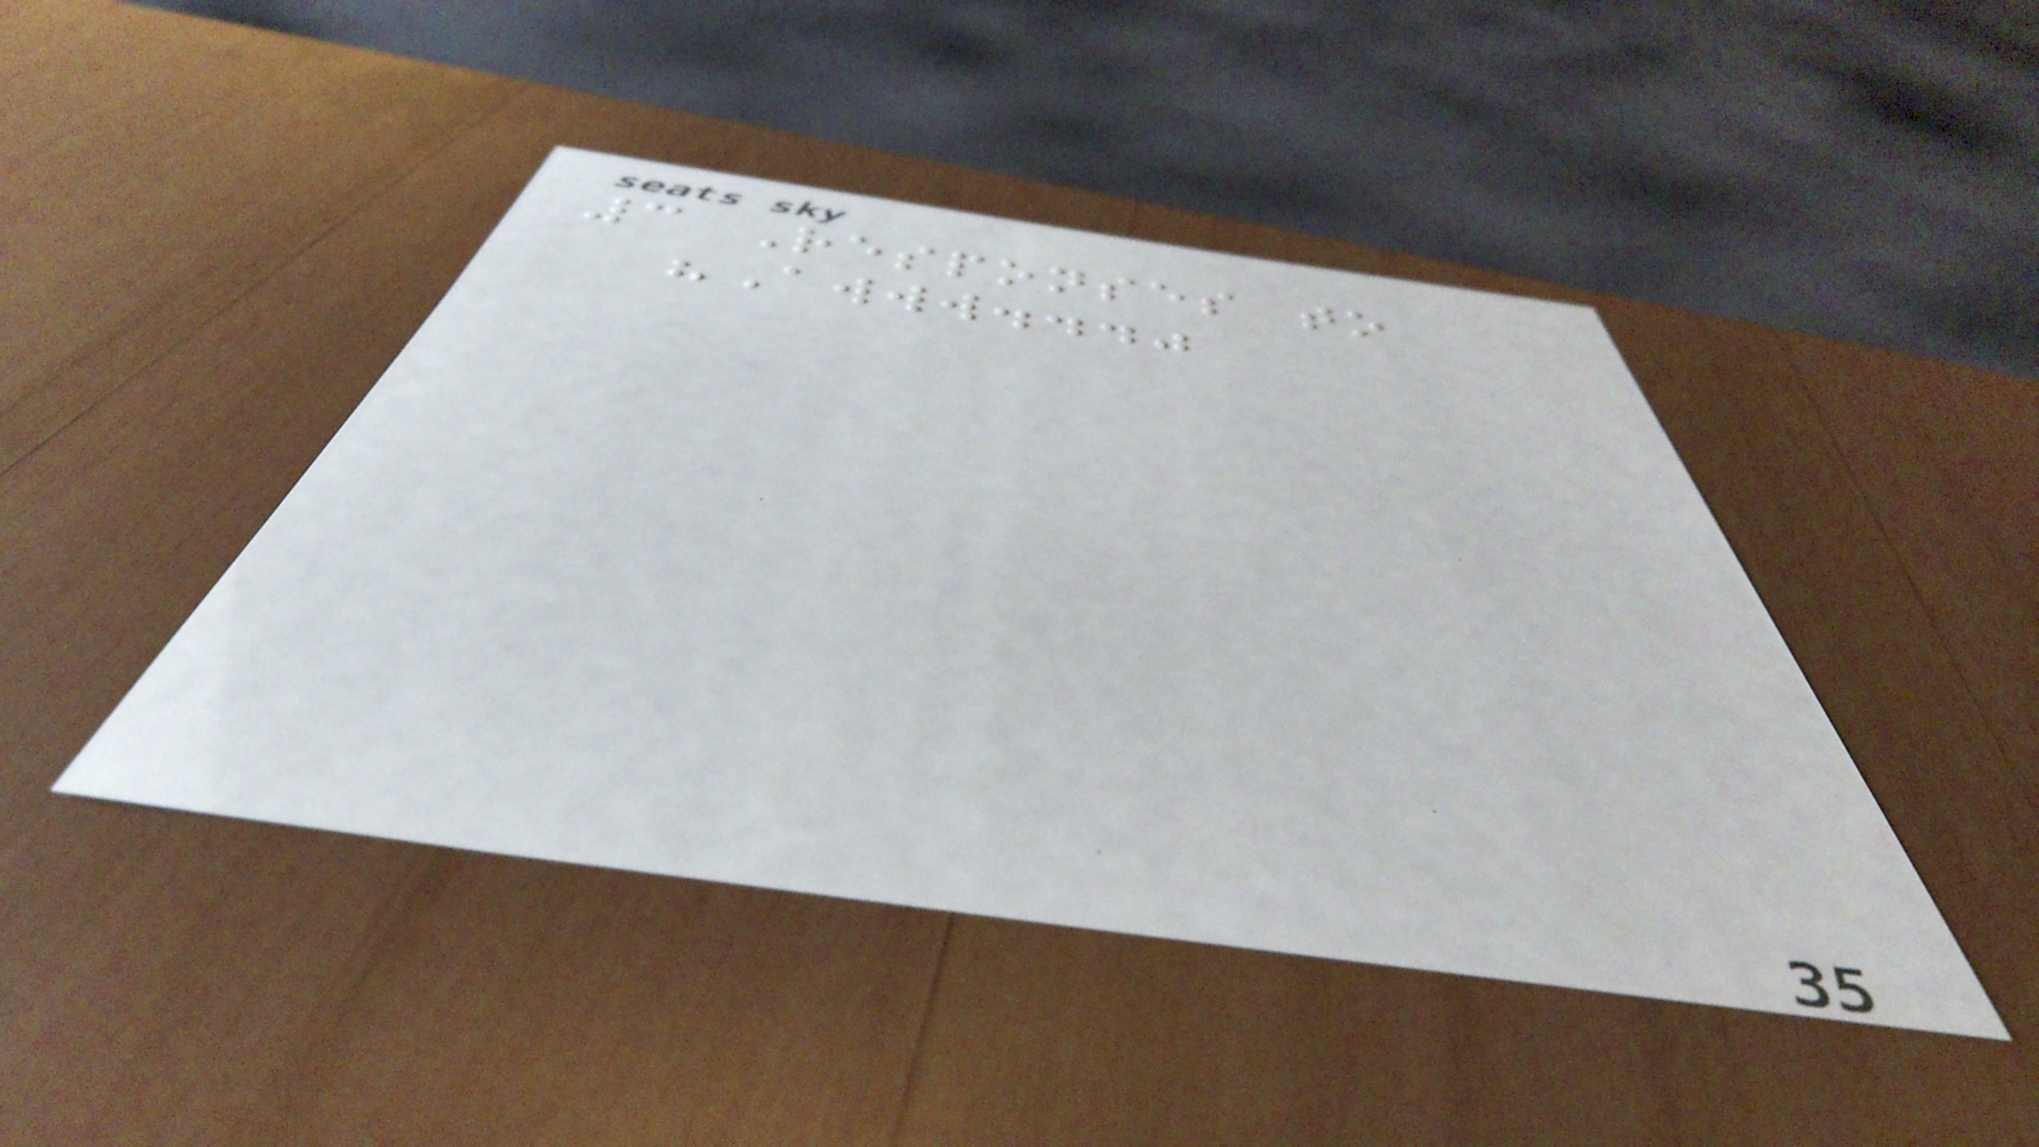3 Responses to
"Awww..."
